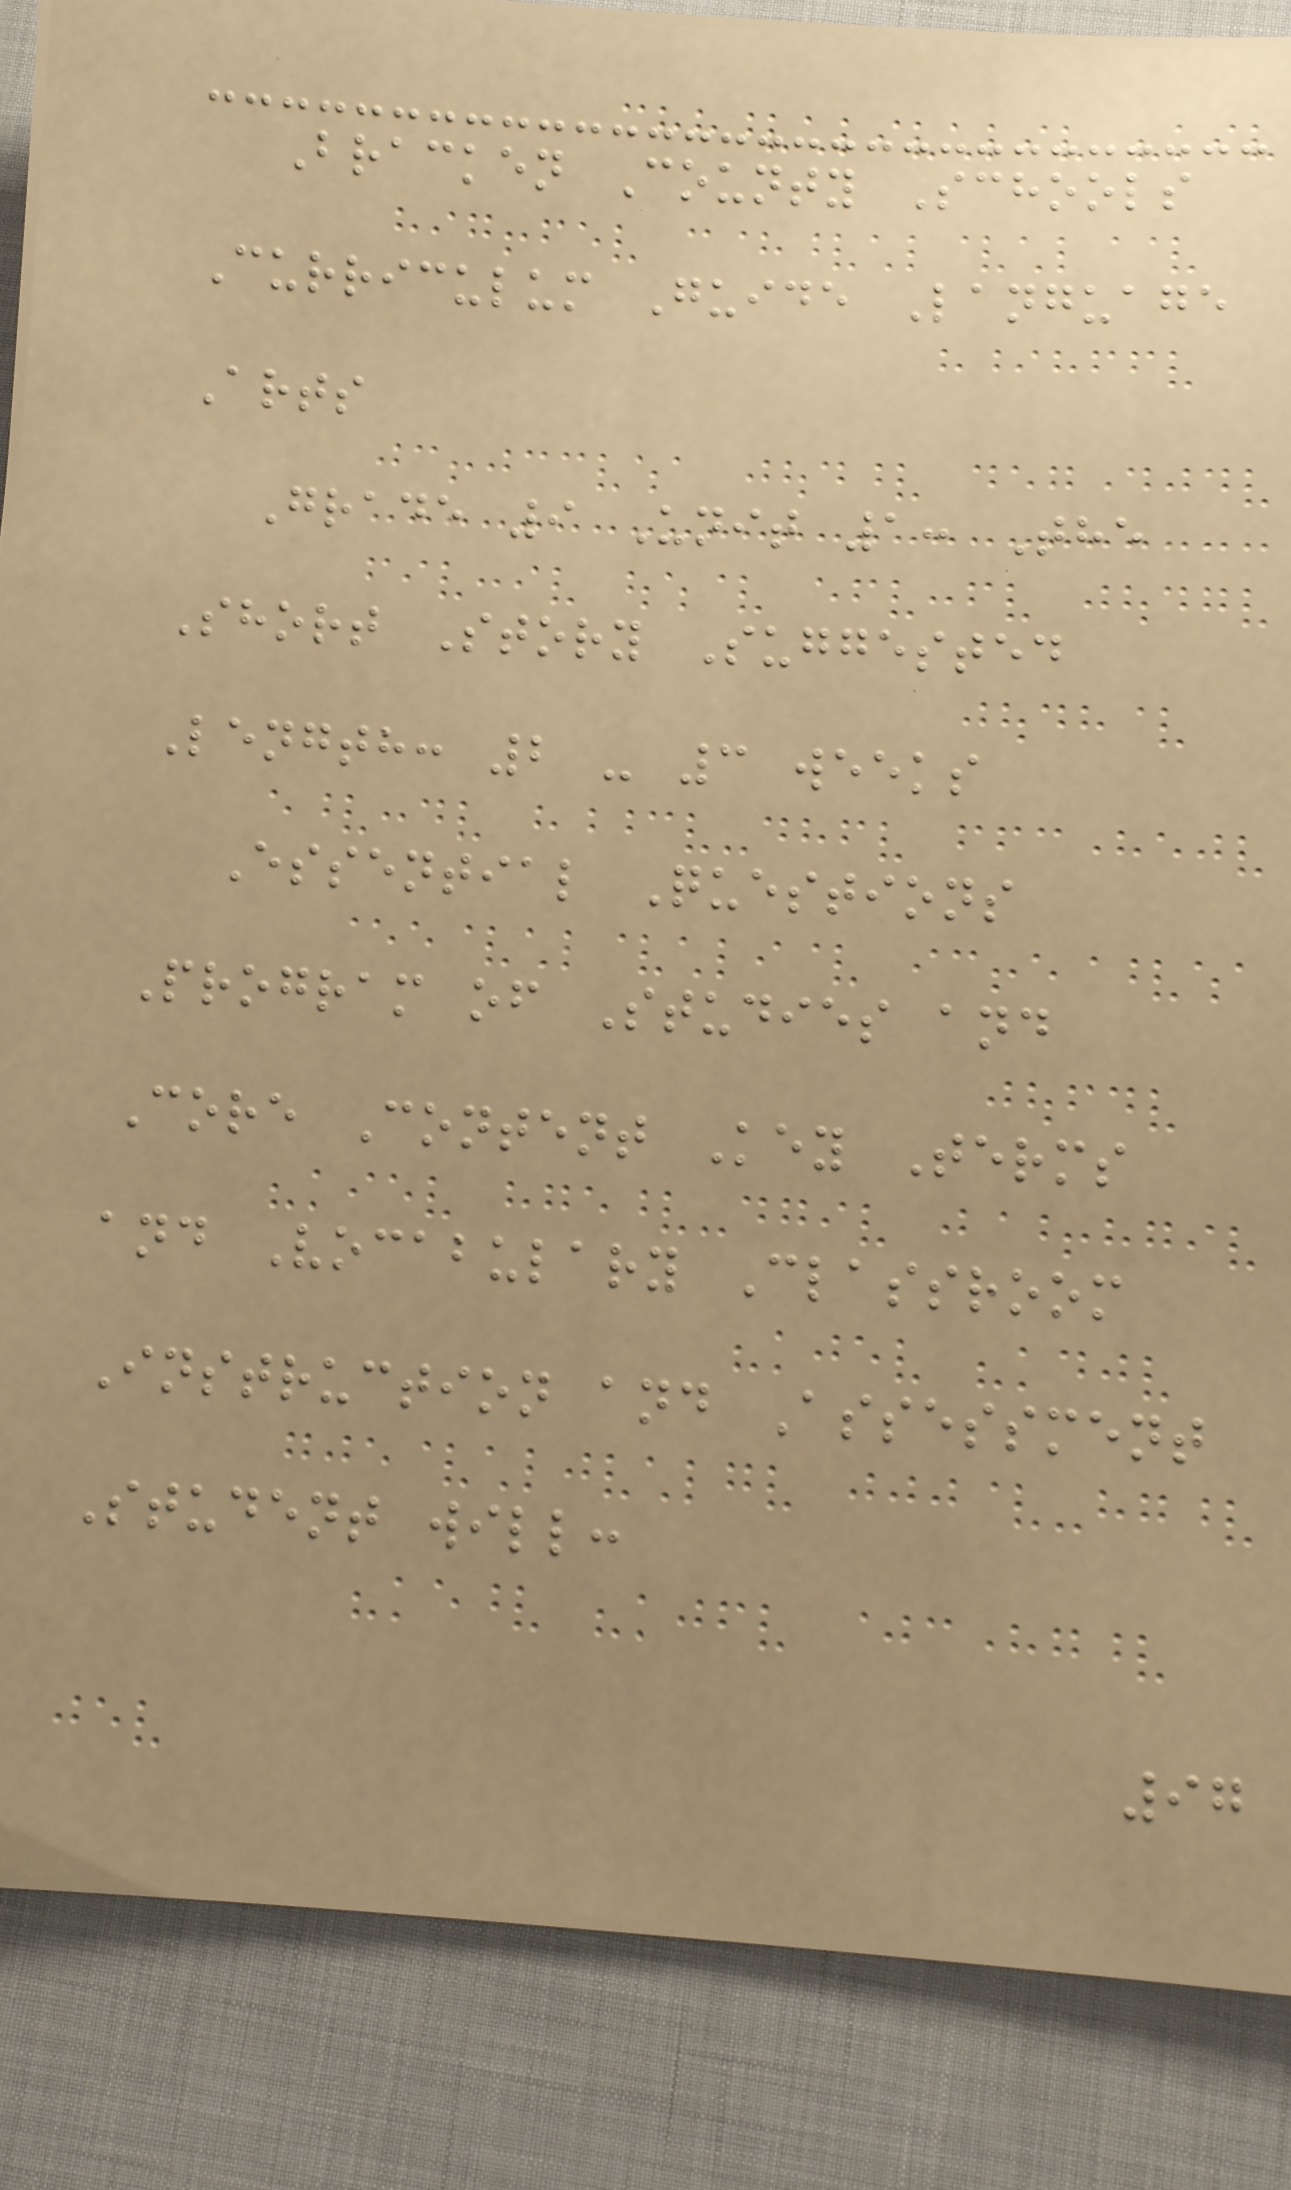Bracken County Schools
Curriculum Guide Language
Arts
Grade 9 Unit 1: The
Short Story Suggested
Length: 2 - 3 weeks
Essential Questions
Program of Studies and
Core Content Key Terms
and Vocabulary Classroom
Instruction and Assessment
Student will:
97
